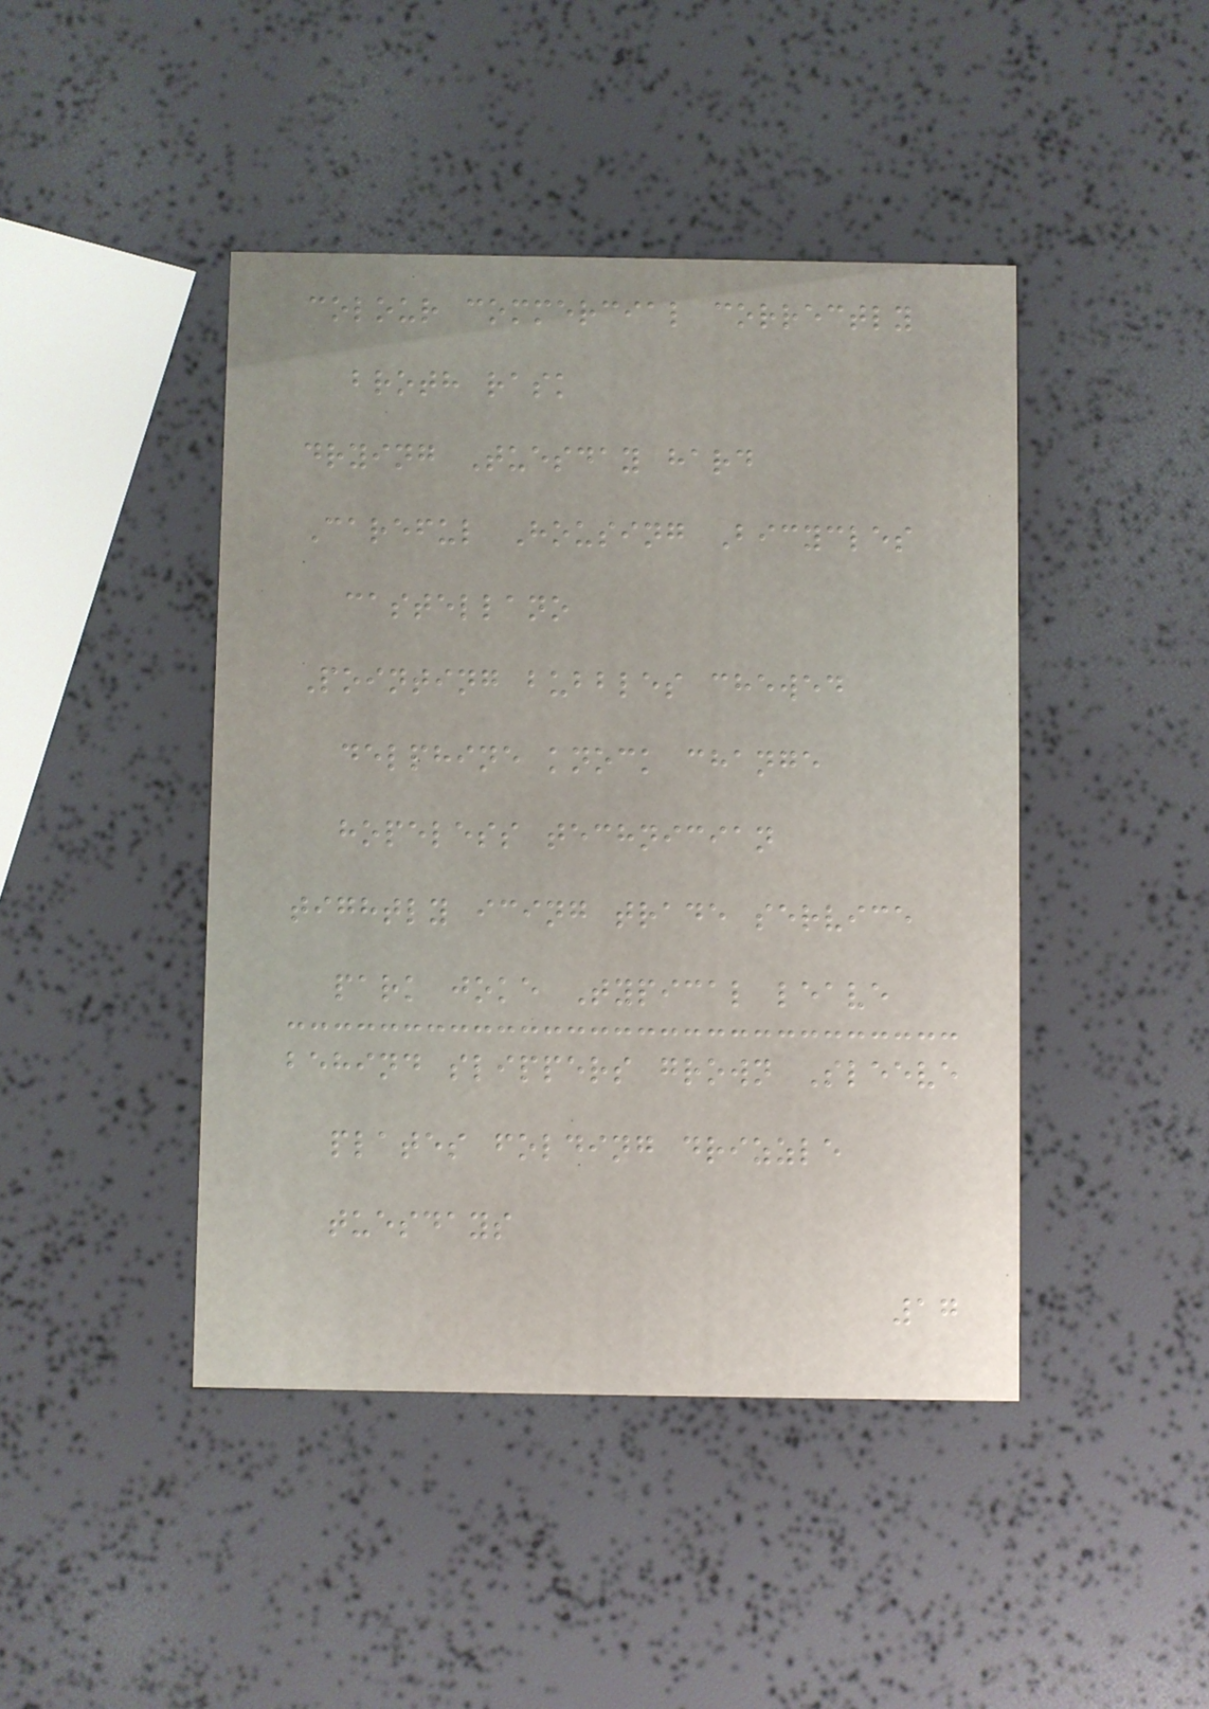colour commercial correctly
broth rask
drying Tuesday hard
Careful Housing Bicycles
castellano
Pointing bubbles chewed
delphine knock change
hopeless technician
tightly icing trade service
park joke Typical leave
behind slippers grown Sleeve
plates folding drizzle
tuesdays
17
